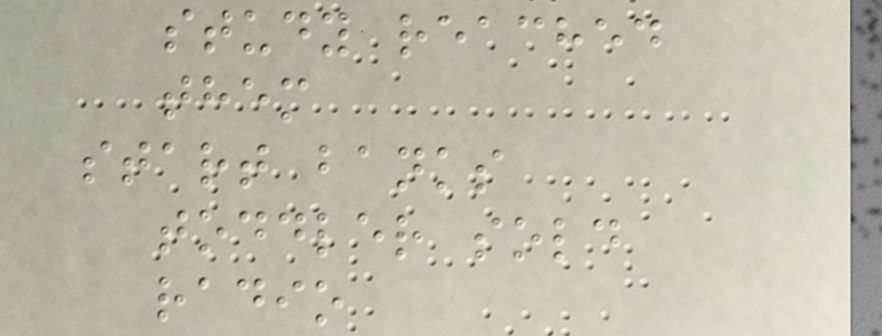study reached
them
start banks
toddler sold
radio
